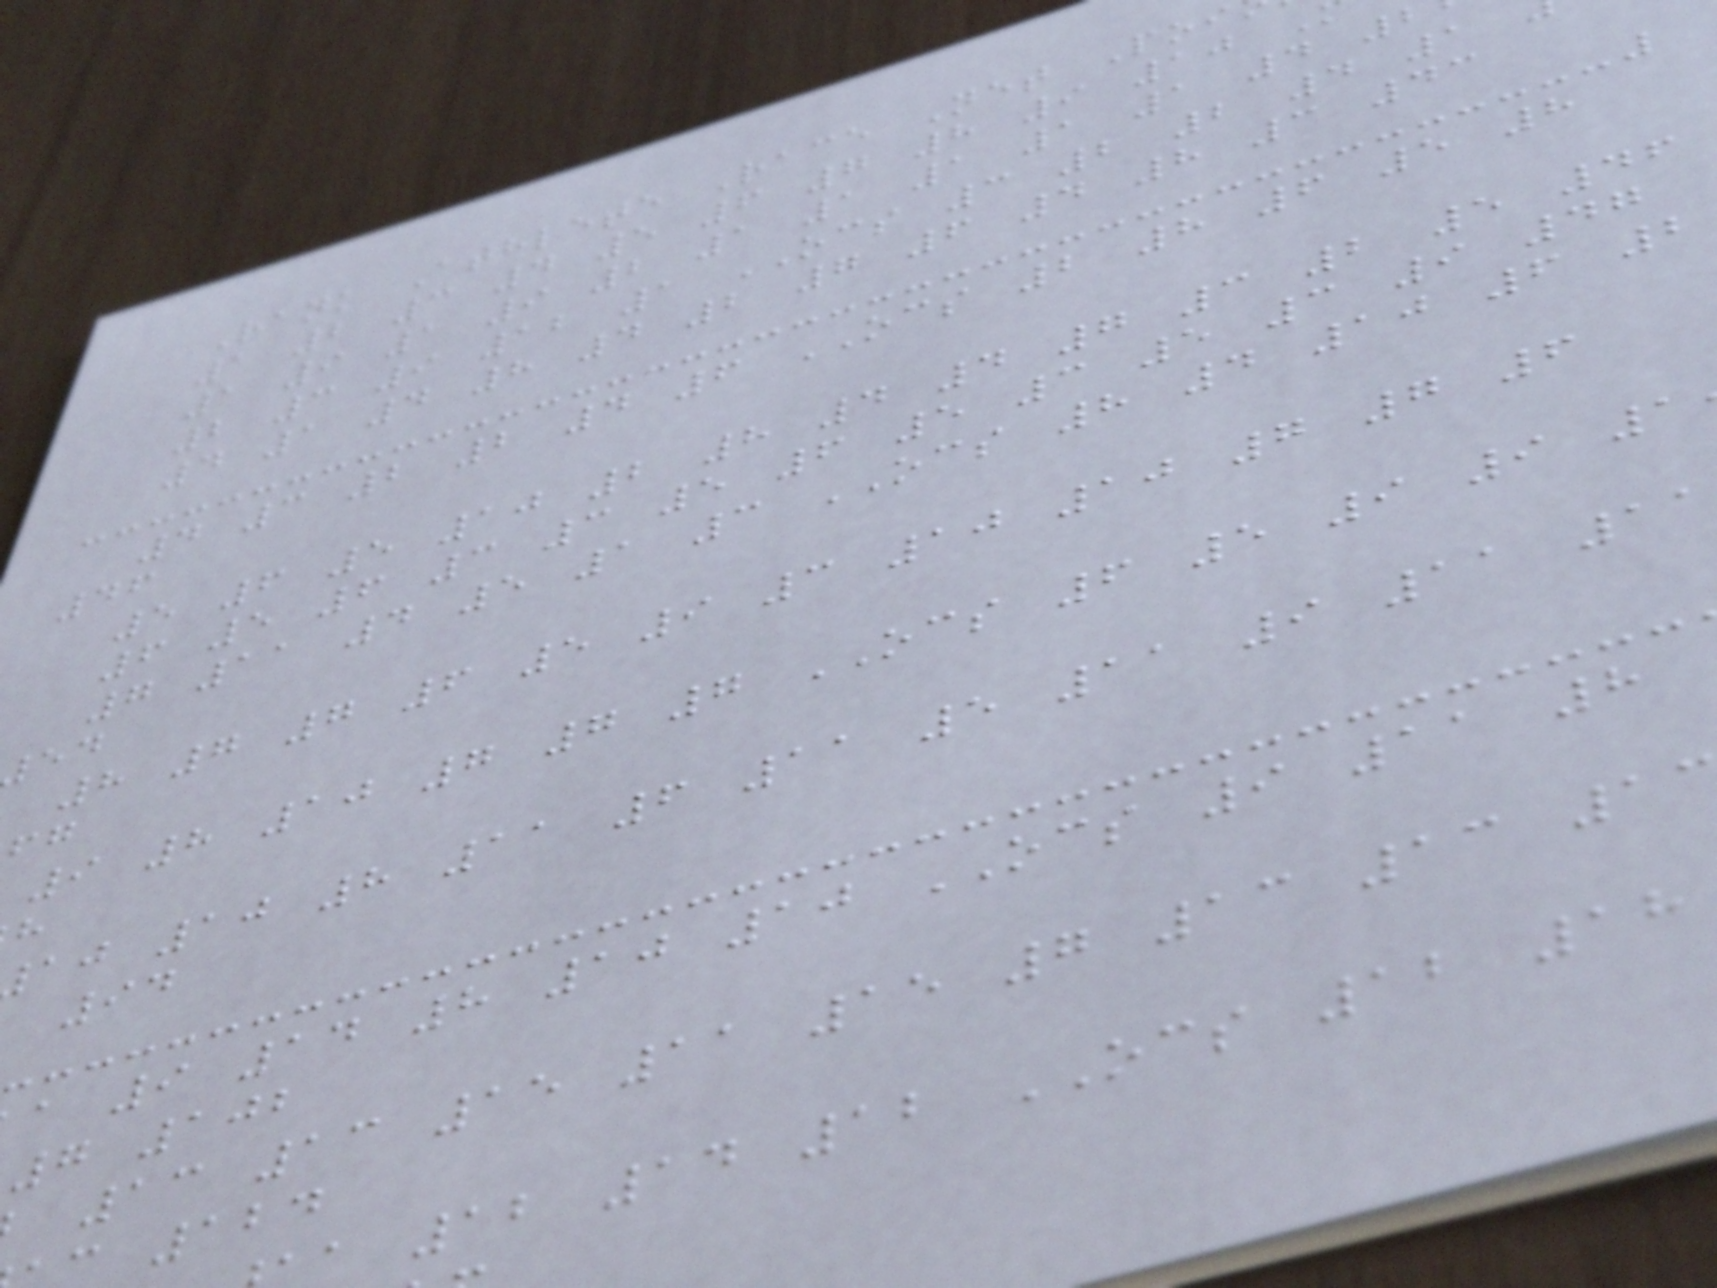Rank Athlete Race Net Poi
1 2 3 4 5 6 7 8 9 10
1 9 1 9 2 1 1 1 1 1 4
2 3 9 12 1 OCS 3 2 2 4 1
4 1 4 8 4 2 7 6 4 8 3 43
4 3 2 2 4 6 OCS 2 8 6 5 8
46
5 6 5 10 2 8 4 4 7 3 2 5 46
6 5 6 3 3 5 6 5 3 5 3 9 47
7 11 4 5 1 3 OCS 8 4 10 6 2
8 7 7 6 5 9 3 10 10 7 7 6
9 8 10 7 7 7 OCS 6 5 9 9 1
aj 10 8 11 6 11 5 11 9 11 11
a 9 14 8 10 10 OCS 9 11 8
7 102
13 13 15 11 15 7 13 13 1
124
a 12 14 12 OCS 12 18
